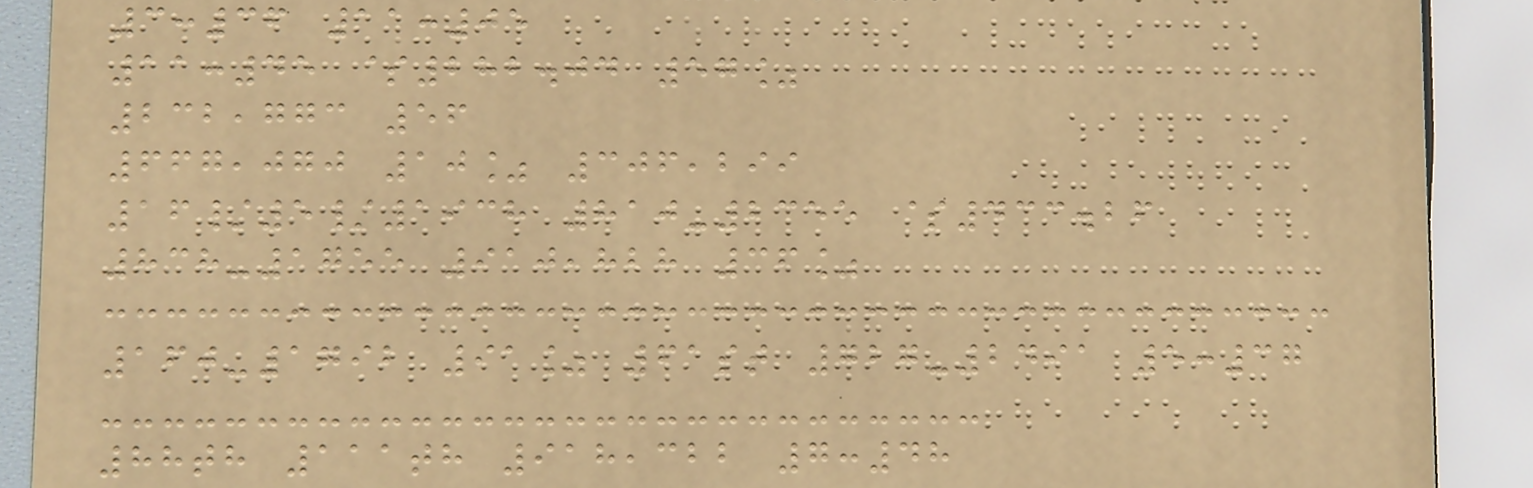3:36 11:05
11:45 $282.04 57%
232,773 56
667,070 10% 306,299
16/5/1938 810-2355 $433.26
838-1755 910,828 36%
160-1792 91% 61st 727-2491 5:37
88th 111th 918,322 7:48
